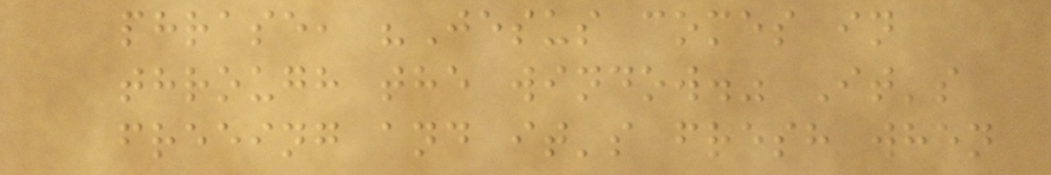phrase, "Jesus comes in
through the window." It's
freeing and it's fresh when
